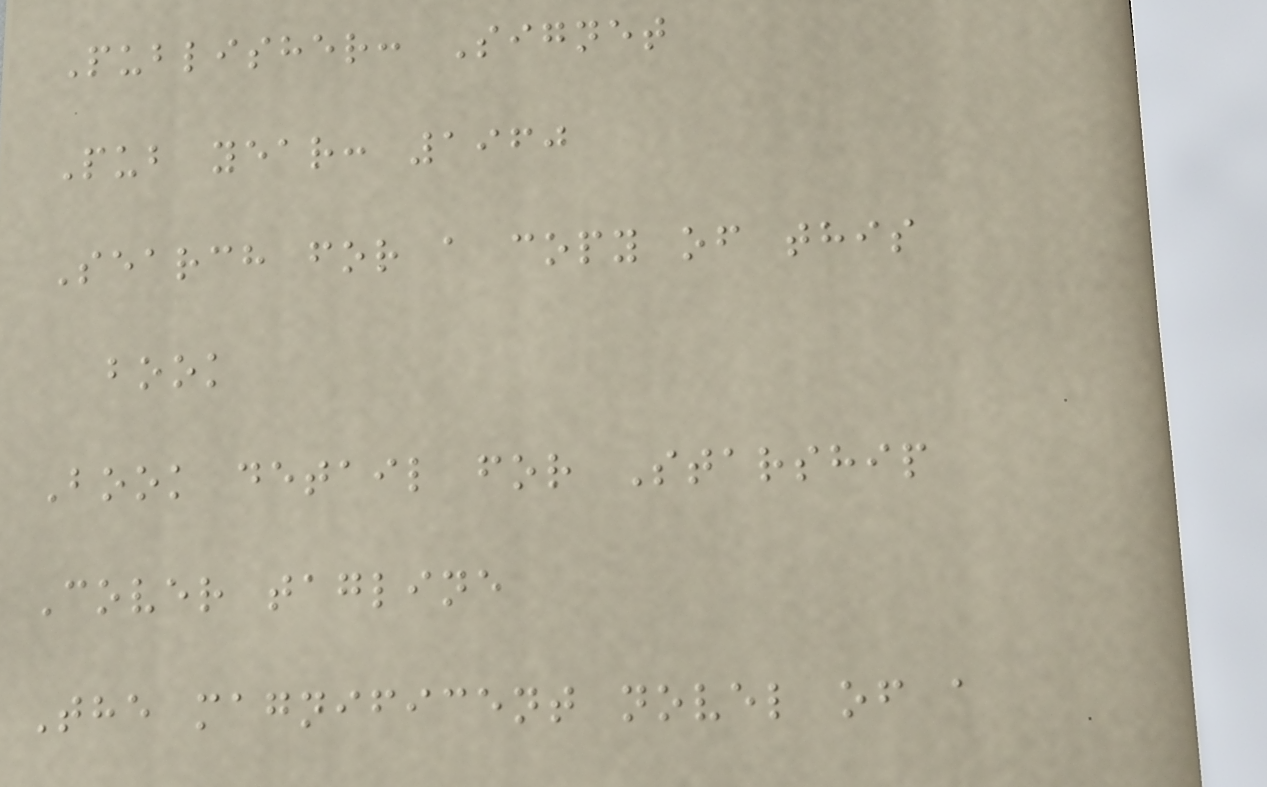Publisher: Signet
Pub year: 1960
Search for a copy of this
book
Book detail for Starship
Cover tagline
The magnificent novel of a
